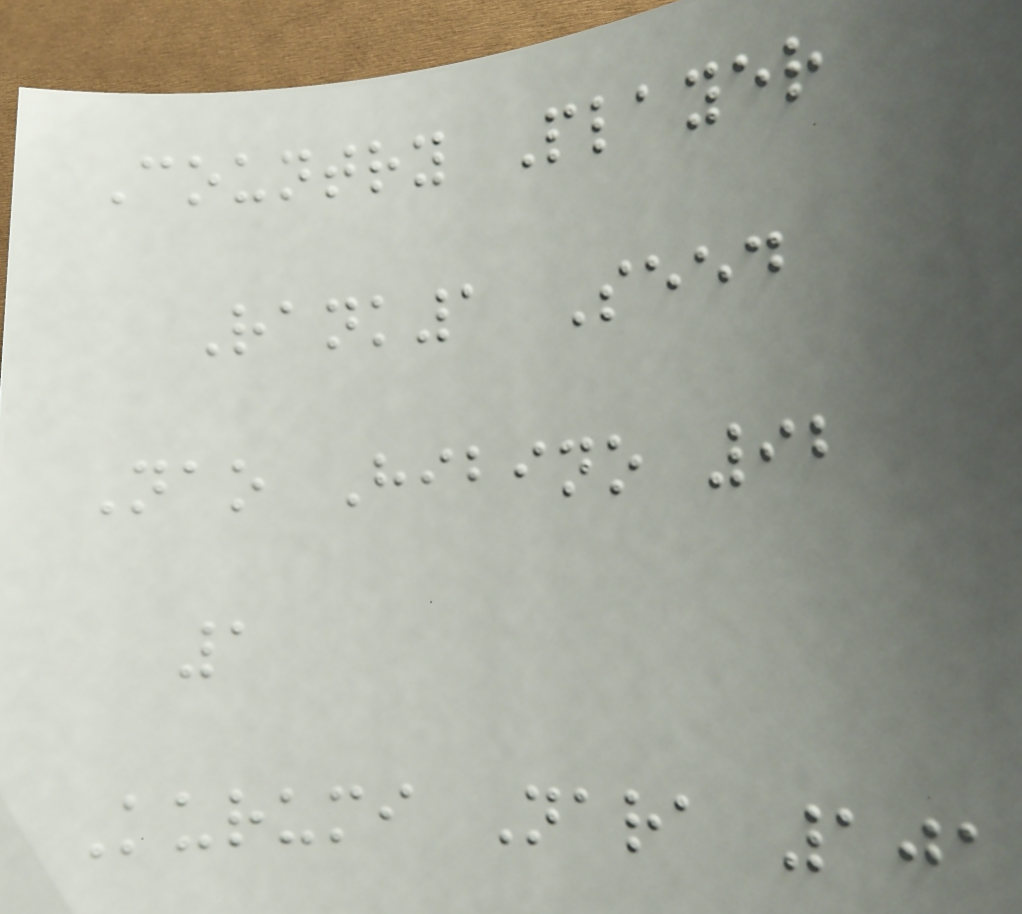Country Player
Rank1 Seed
Nao Hibino 92
1
Kurumi Nara 101
